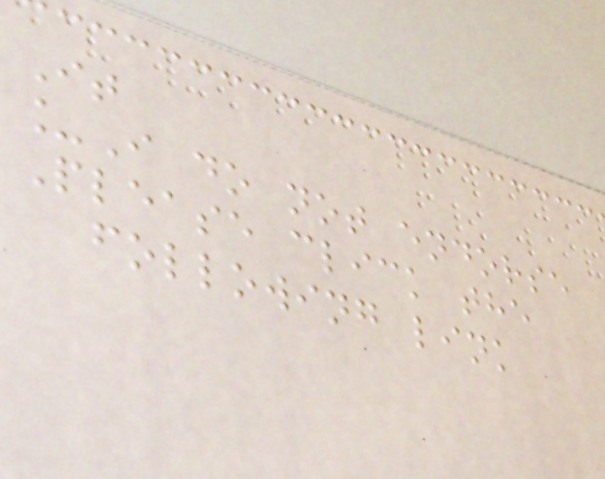It
_I do not endorse
Please click the
following link
